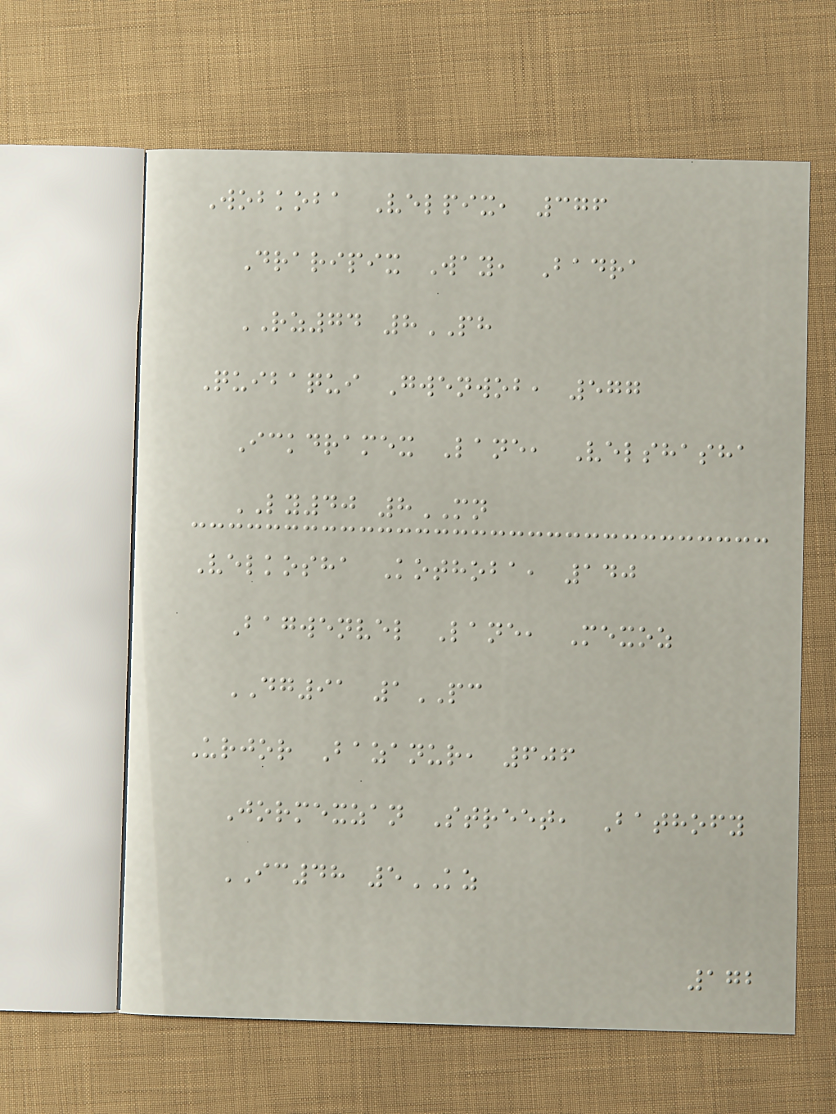Wobkoba Velpix, 376
Draripix Way, Badra
RZ74 8PH
Quibaqui Gwenwob, 577
Ickdramex Lane, Velshasha
LY40 8MN
Velkosha Kothoba, 140
Bagwenvel Lane, Mexoz
DG91 1PC
Urjor Bazanur, 606
Jormexzan Street, Bathofy
IC48 5KZ
172
